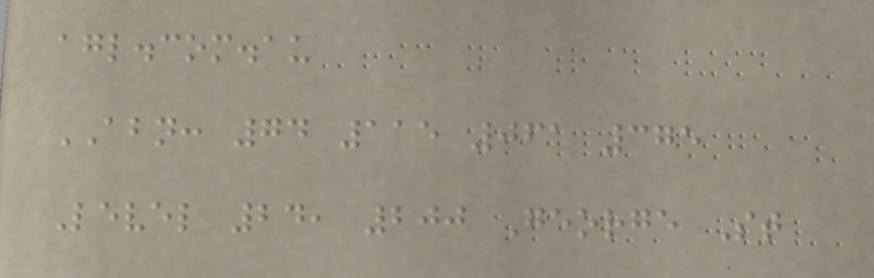agl.com.au
ABN: 74 115 061 375
Level 24, 200 George St
